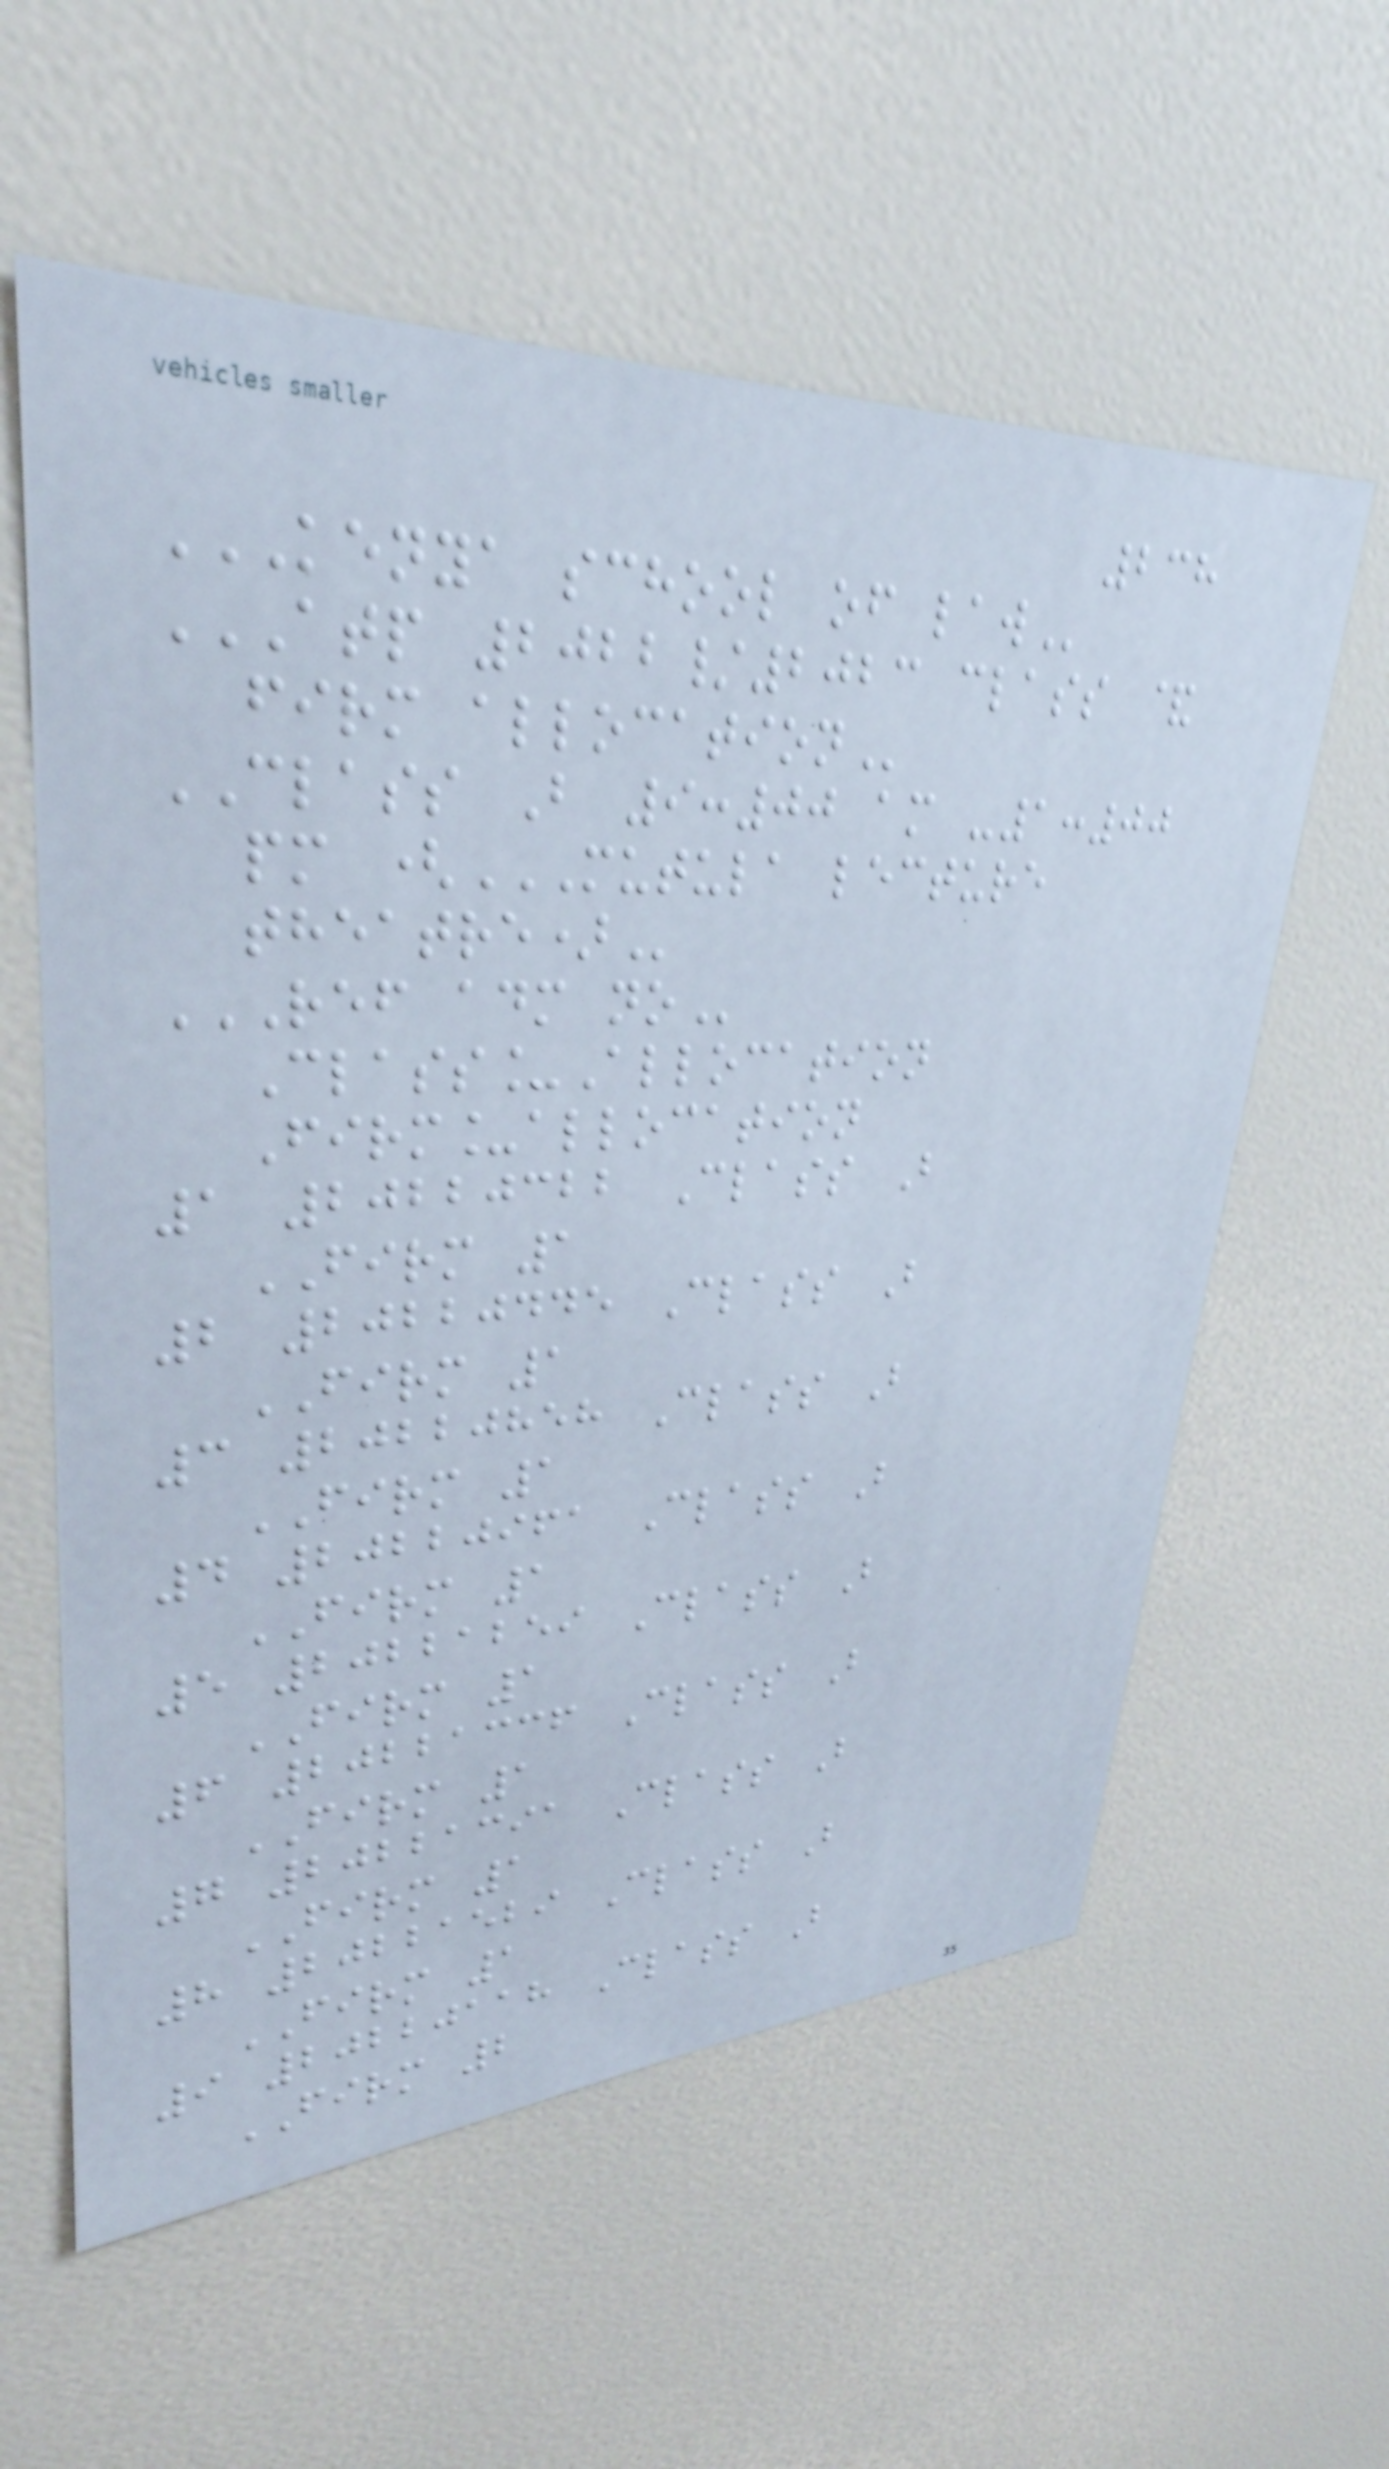238
KENYA SCHOOL OF LAW
ATP 2022/2023 CLASS &
FIRM ALLOCATION
CLASS B 9:00 am -1:00
pm (MUTULA LECTURE
THEATRE)
REF ADM NO
Class_Allocation
Firm_allocation
1 20220322 Class B
FIRM 1
2 20220445 Class B
FIRM 1
3 20220858 Class B
FIRM 1
4 20220961 Class B
FIRM 1
5 20221259 Class B
FIRM 1
6 20221336 Class B
FIRM 1
7 20221391 Class B
FIRM 1
8 20221529 Class B
FIRM 1
9 20220118 Class B
FIRM 2
